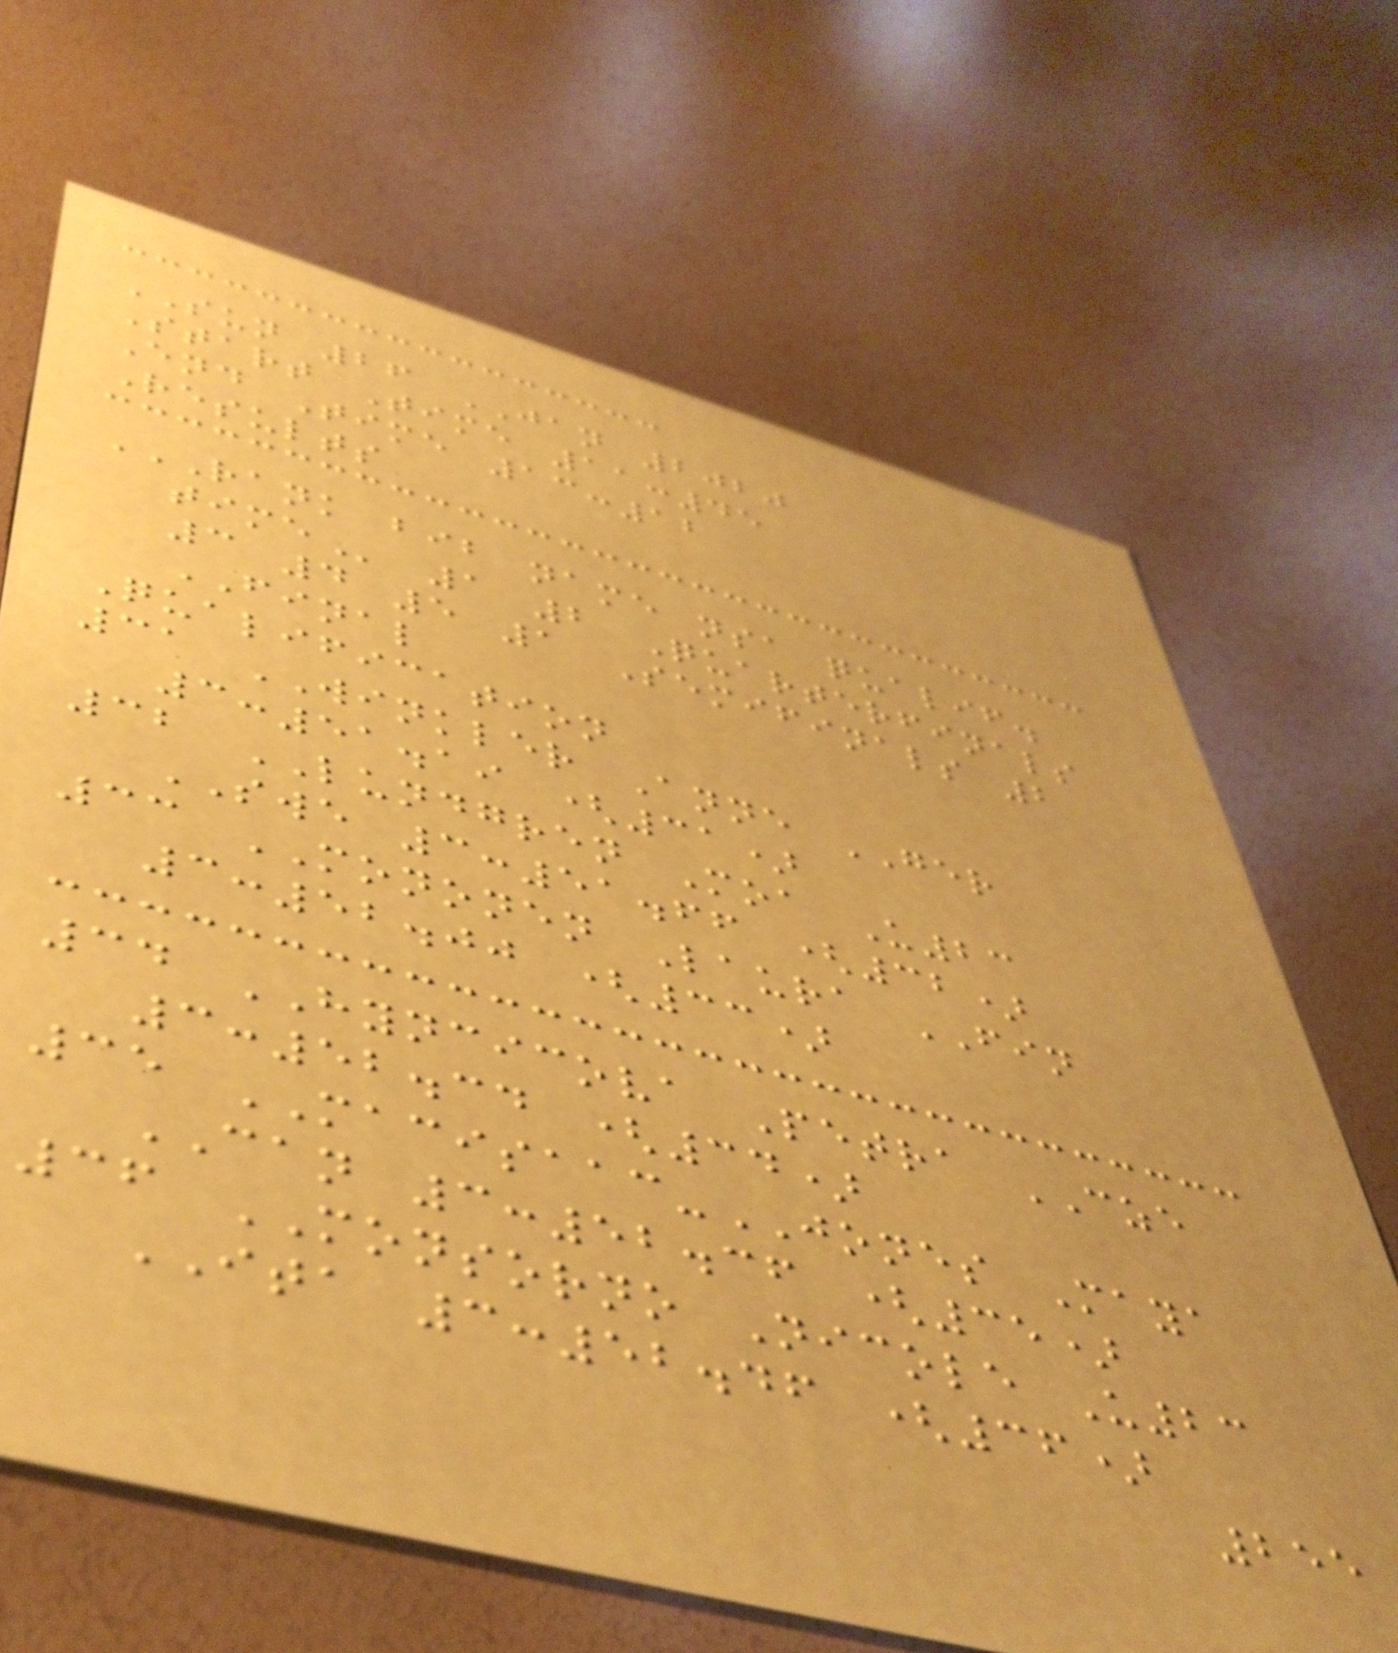SUN 26 JAN 2020
Start Time 11:45
End Time 13:12
Results
RANK BIB NAME NSA QUALIF.
TIME 1 2 Quarterfinals
3 4 5 1 Semifinals 2
FINAL
Qualification
31 WINKLER Anne GER
3:51.19 (31)
32 LUNDGREN Moa U23
SWE 3:51.66 (32)
33 MONONEN Laura FIN
3:52.00 (33)
34 HYNCICOVA Petra CZE
3:52.34 (34)
35 MACISAAC-JONES Maya
CAN 3:52.36 (35)
36 MONSORNO Nicole U23
ITA 3:52.46 (36)
255
